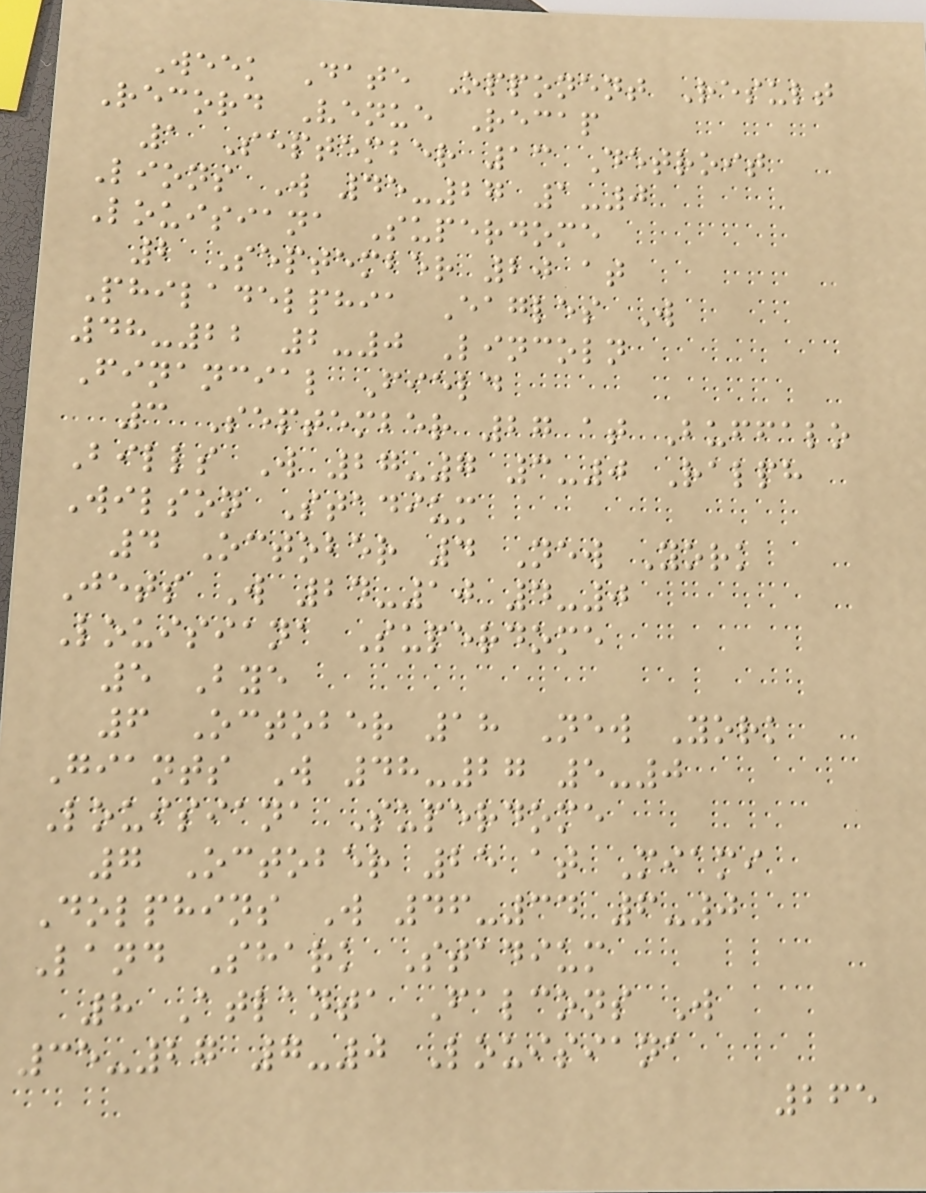Week Date Opponent Result
Record Venue Recap
1 September 13 Detroit
Lions W 45-27 1-0
Louisiana Superdome
2 September 20 at
Philadelphia Eagles W
48-22 2-0 Lincoln
Financial Field
3 September 27 at Buffalo
Bills W 27-7 3-0 Ralph
Wilson Stadium
4 October 4 New York
Jets W 24-10 4-0
Louisiana Superdome
5 Bye
6 October 18 New York
Giants W 48-27 5-0
Louisiana Superdome
7 October 25 at Miami
Dolphins W 46-34 6-0
Land Shark Stadium
8 Atlanta Falcons W
35-27 7-0 Louisiana
265
